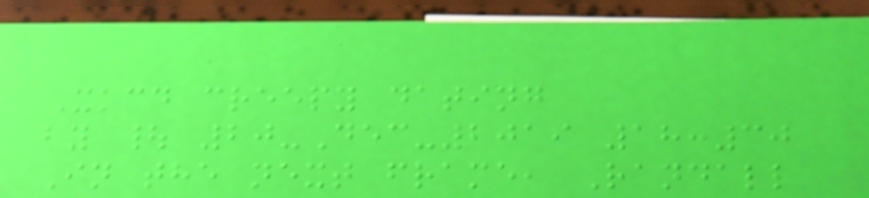Xkcd creepy dating
by | 20-Dec-2019 18:30
In the next frame, Randall
